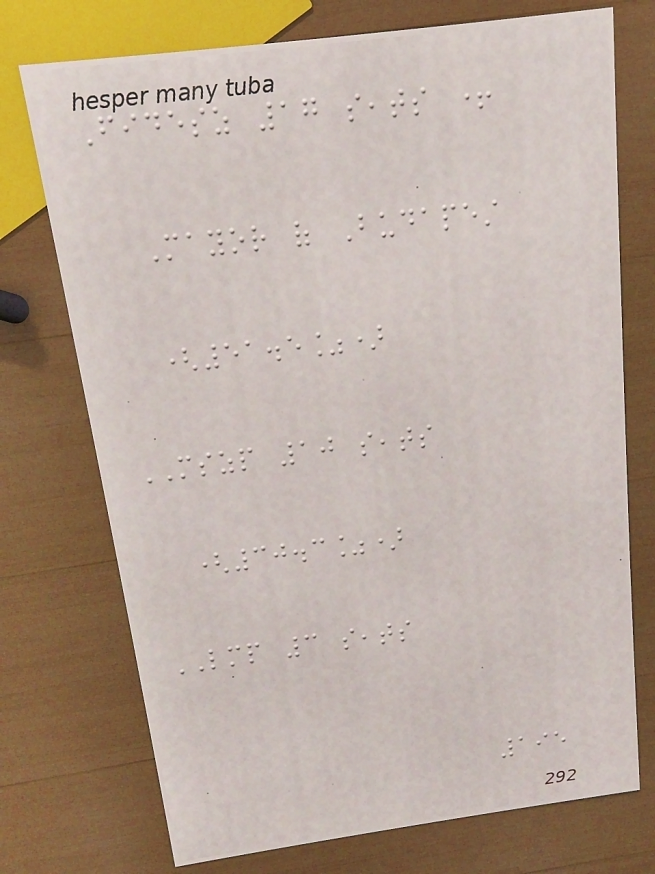Fidesz 17 seats +
Mayor of Budapest
(51.5%)
MSZP 10 seats
(30.3%)
LMP 3 seats
195
